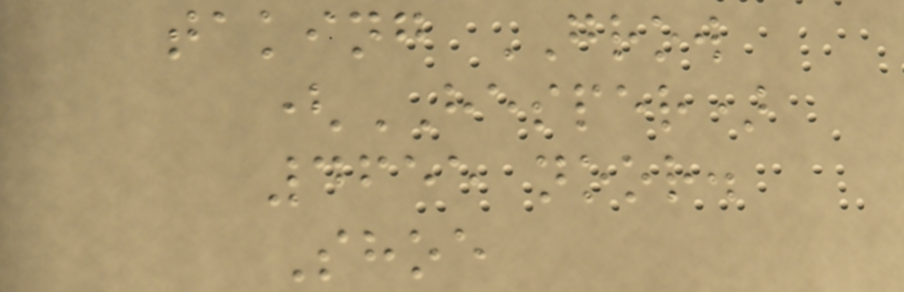taking GROW
(HESPER)
4655 noor.
Shoe
